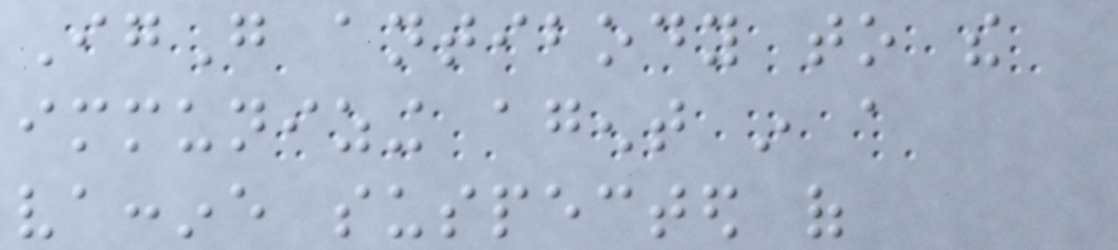IgG antibody to the
immunizing agent in a
vaccine suspected of
